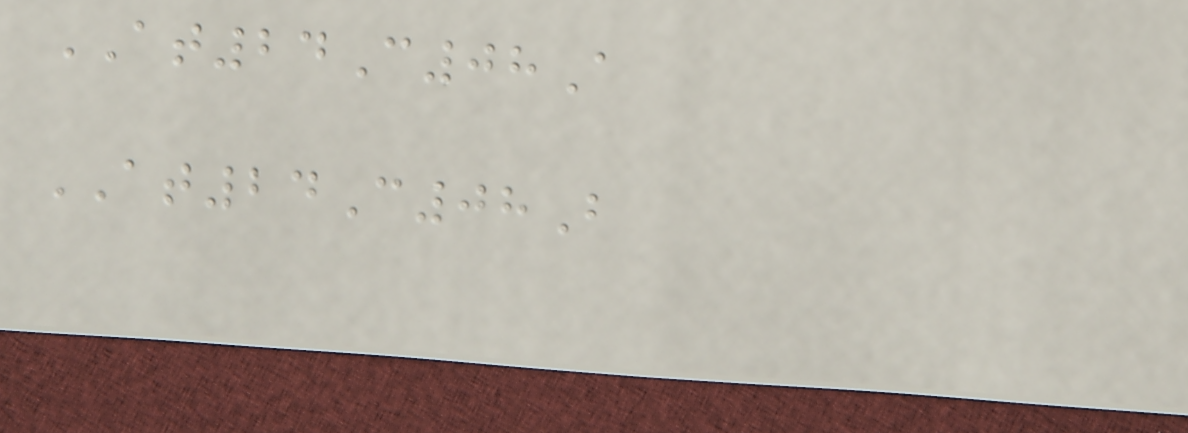AT24C08A
AT24C08B
